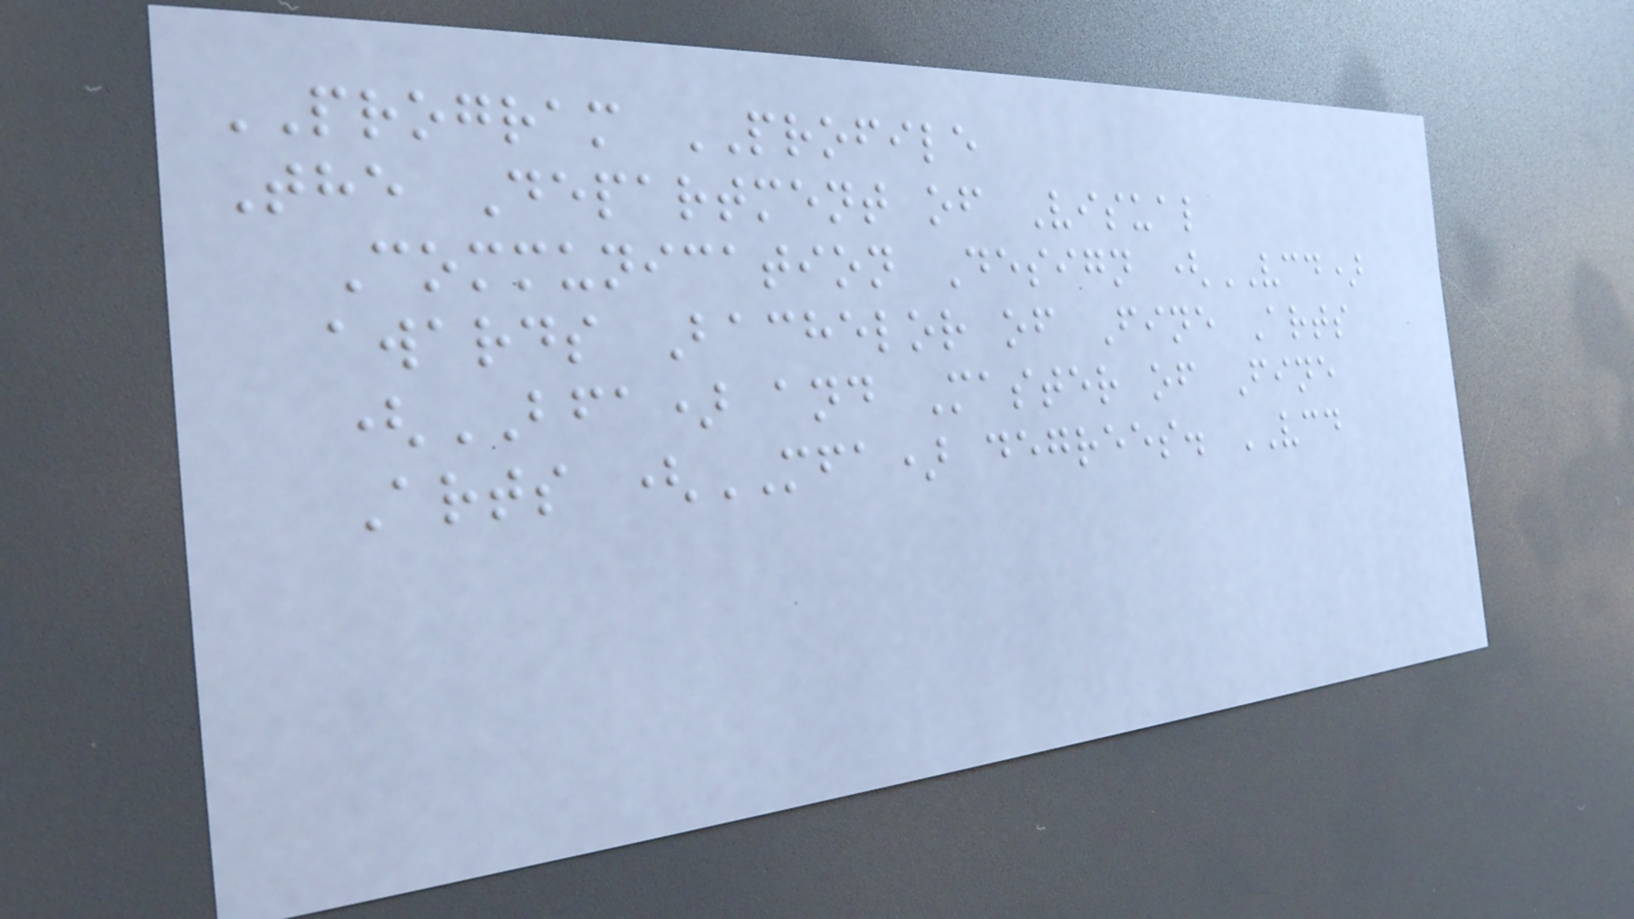PROGRAM PROFILE
The Department of Visual
Communication Design (VCD)
awards Bachelor of Fine Arts
(BFA) and Master of Fine
Arts (MFA) degrees. VCD
